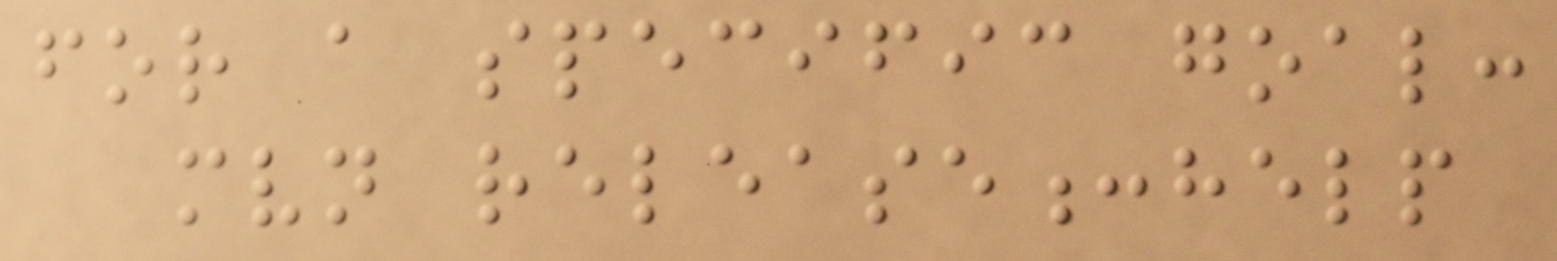for a specific goal:
mvn release:help
